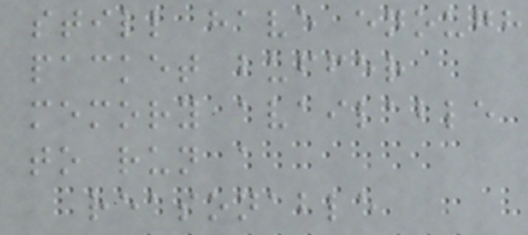still have enough
packet buffer
memory available
to run a
reasonable
